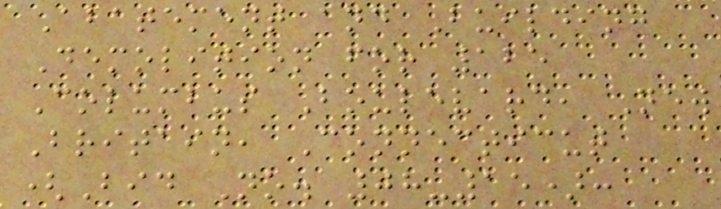Abatement and Building
Demolition for 125
Columbus Boulevard, New
Britain, Connecticut
(Bid No. 08-15):
